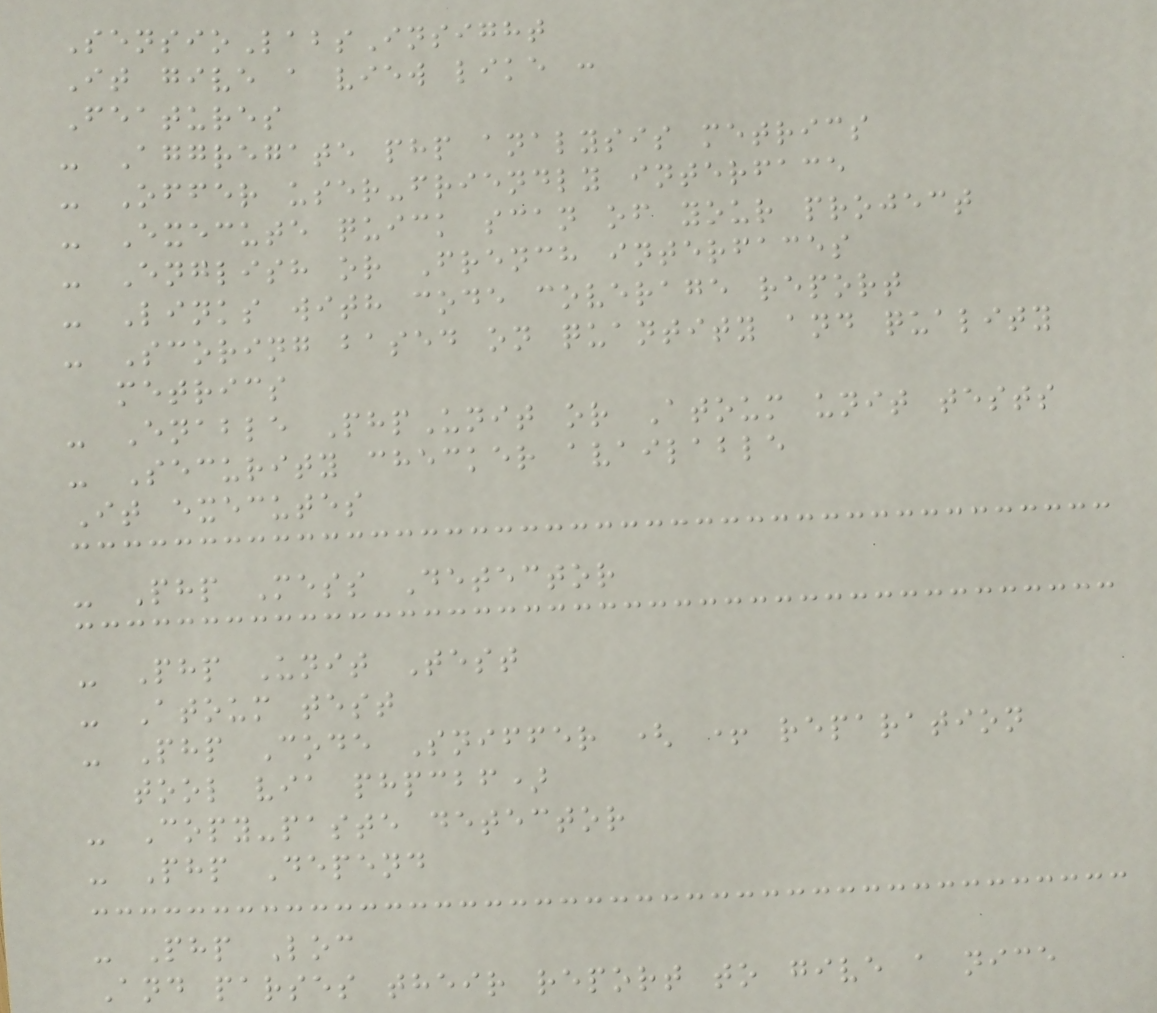SensioLabsInsight
It give a view like :
Features
- Aggregate php analysis metrics
- Offer user-friendly interface
- Execute quick scan of your project
- English or French interfaces
- Links with code coverage report
- Scoring based on quantity and quality
metrics
- Enable PhpUnit or Atoum unit tests
- Security checker available
It executes
- Php Mess Detector
- Php Unit Test
- Atoum test
- Php Code Sniffer ( + reparation
tool via phpcbf)
- Copy-paste detector
- Php Depend
- Php Loc
And parses their report to give a nice
